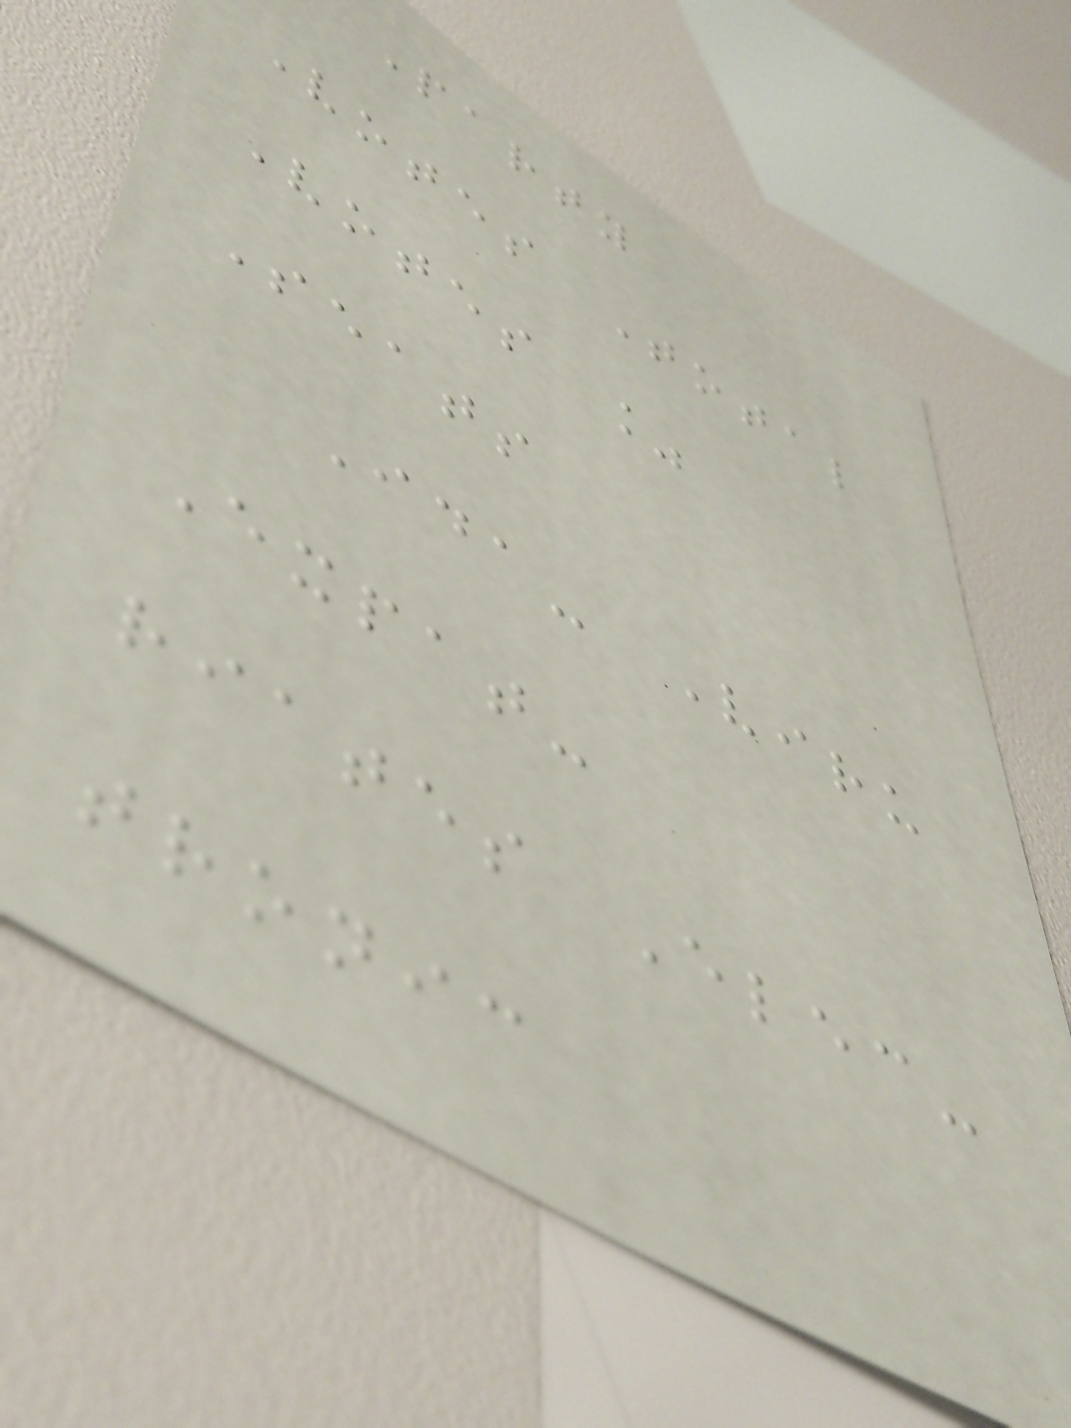Party
Votes Total
Votes %
Seats
Ida- Viru
Expat-
riates Elec-
tronic
